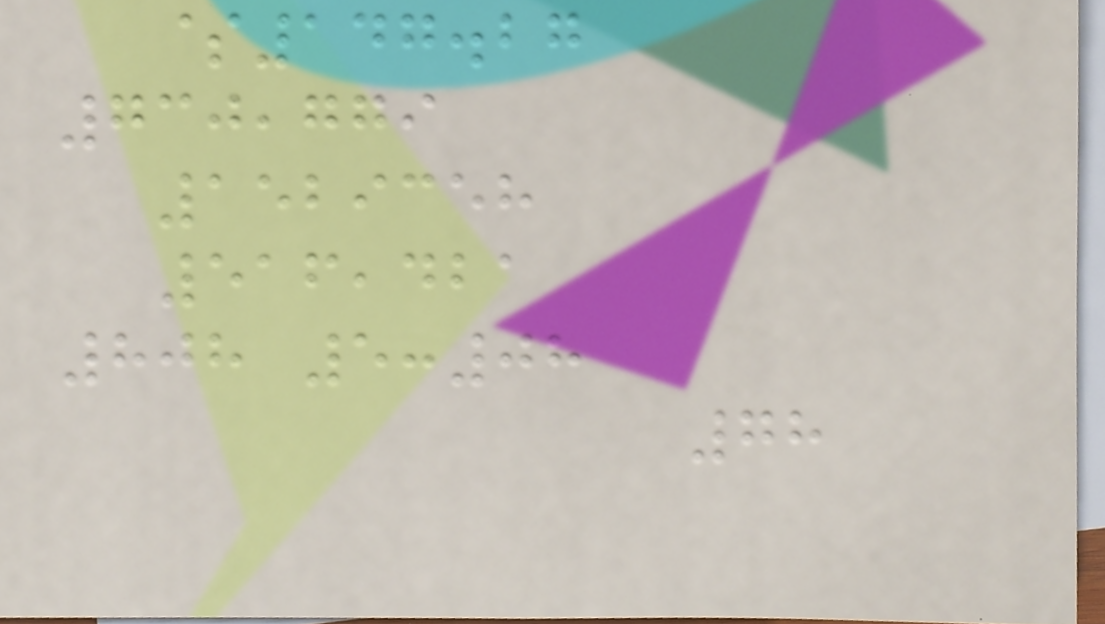$147.27
730,779
1529358
516,421
808 5:08
78
